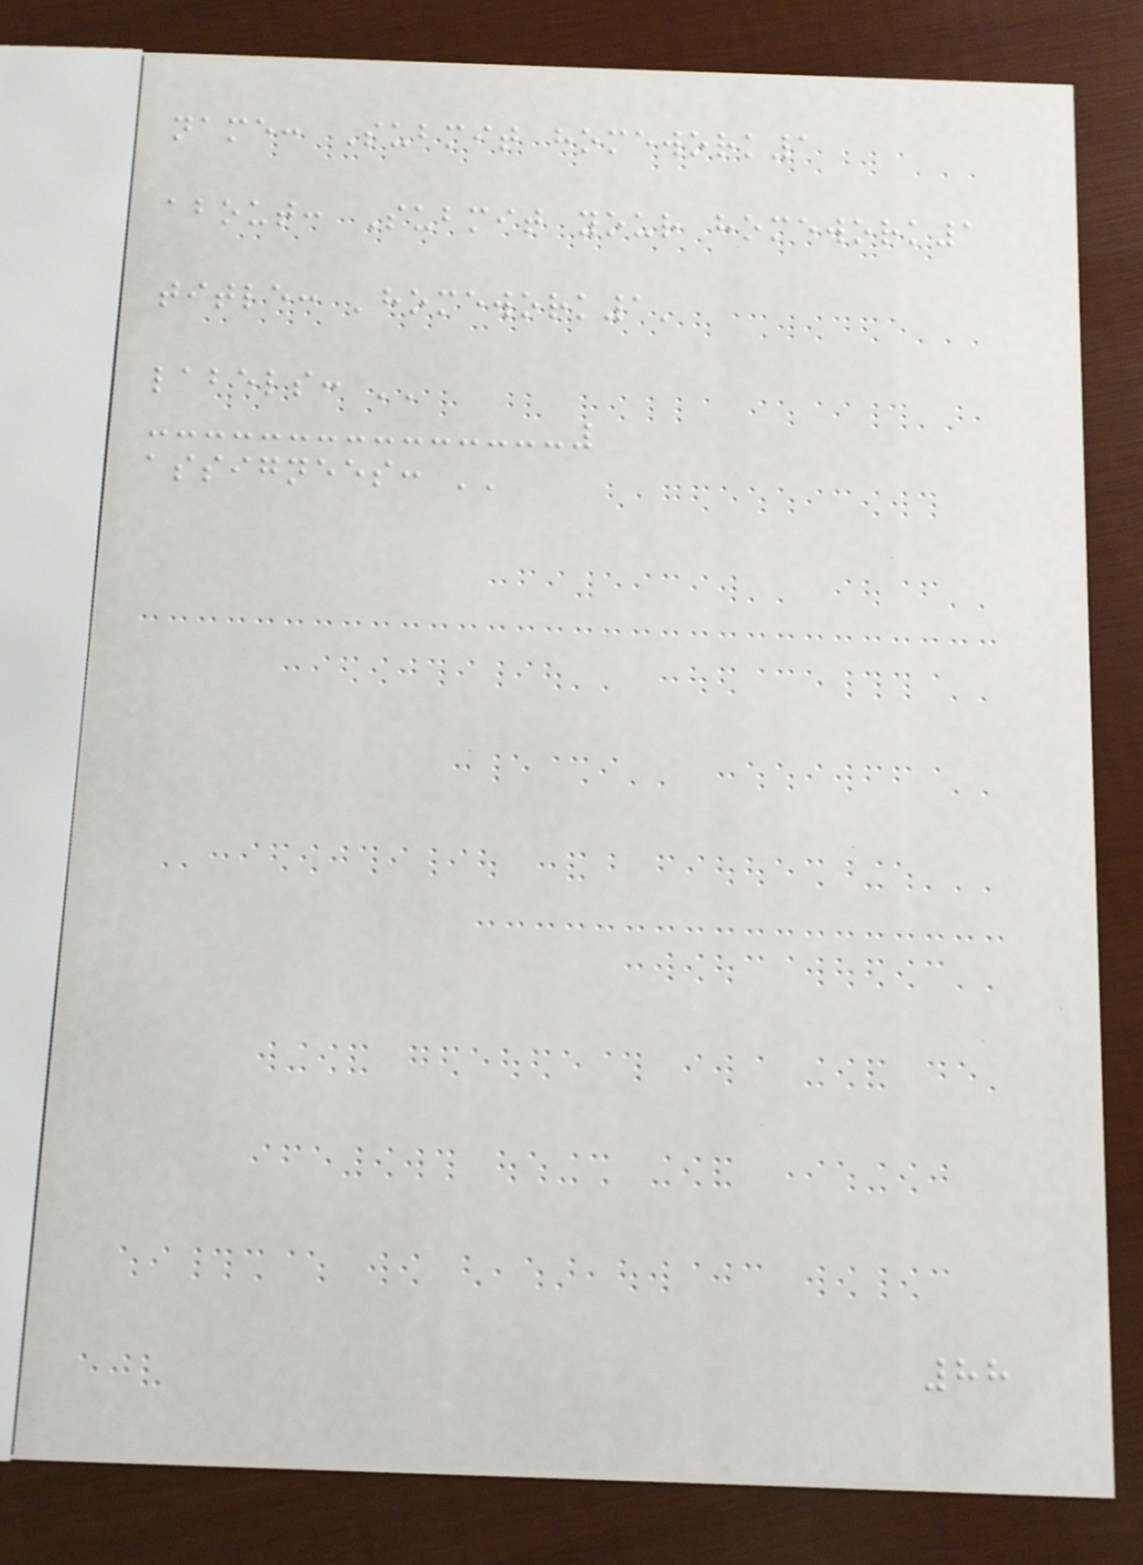name: Submit homework1
about: Submit your homework1
title: 'homework1'
labels: ''
assignees: ''
88
